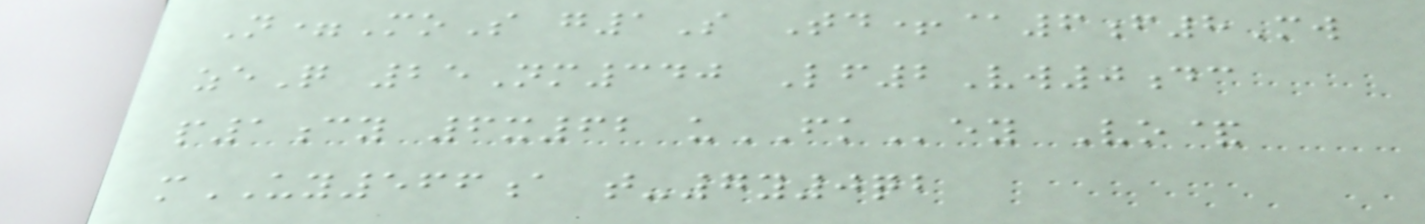N=MoS g1S Td+@6f8Mw
zeQ 25Nm340 Lf2Vw0dc
p1cy 6x62 uFKey Vo&
mUY566a t-7y0qb
